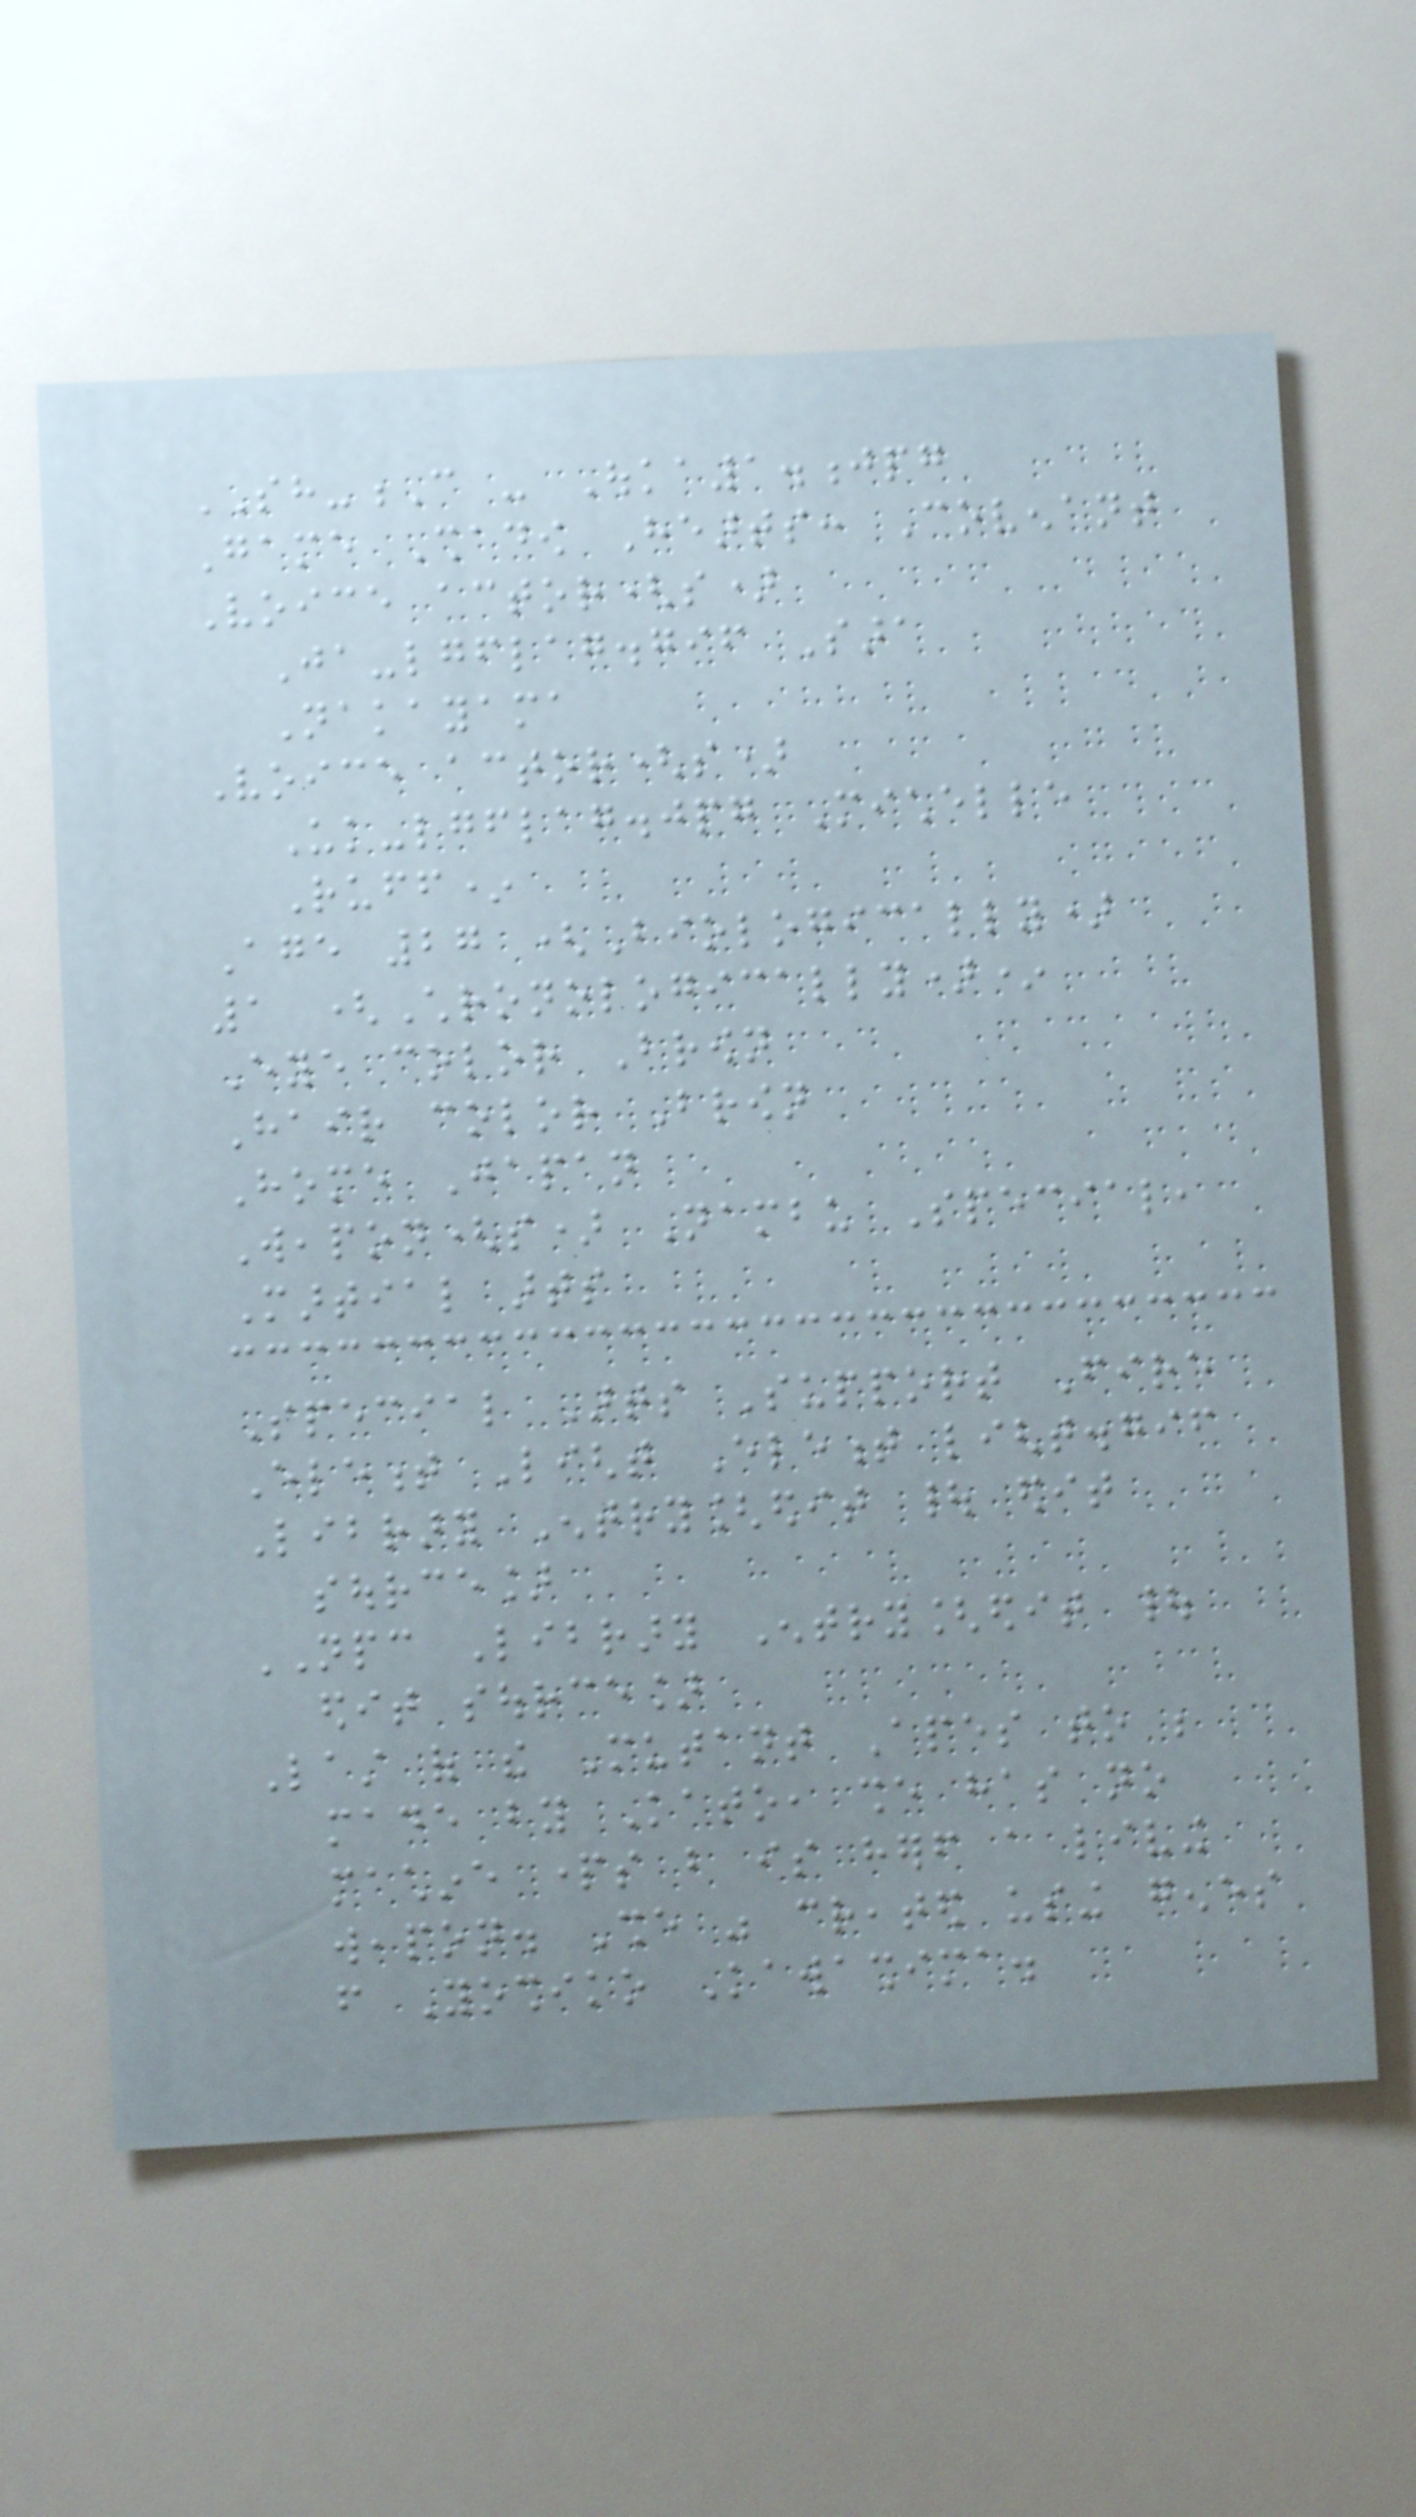SH-C - Ouka1.jpg
Game Shadow Hearts: Covenant
Voice actor(s)
Ja-lgflag.gif Sara
Nakayama
Voice actor(s)
Uk-lgflag.jpg Michelle
Ruff*
Age 27 (Biologically)
1 (Chronologically)*
Eye color Brown
Hair color Brown
Home Japan
Weapon(s) Nambu Special,
Martial arts
Special Arts Support Fire
Element Light Element light.gif
Library Entry[edit | edit
source]
NPC Library Entry[edit |
edit source]
Last of the Mutant Apes to be
made by Kato, she has no
machine parts but is herself a living
weapon. She was created using genes
from Yoshiko Kawashima.
